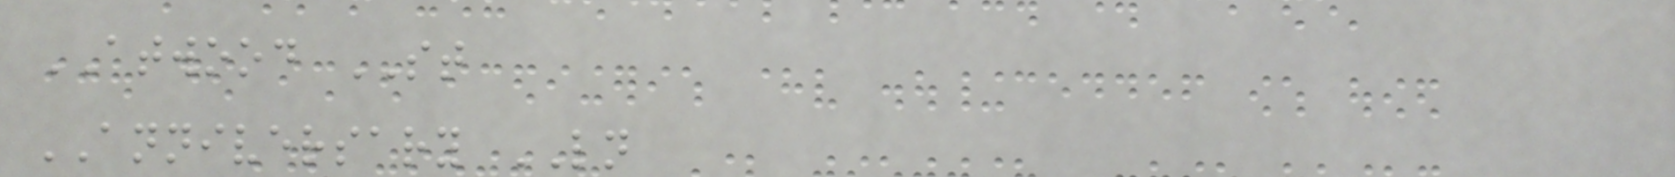ATWOOD ST
ANNIVERSARY LN
